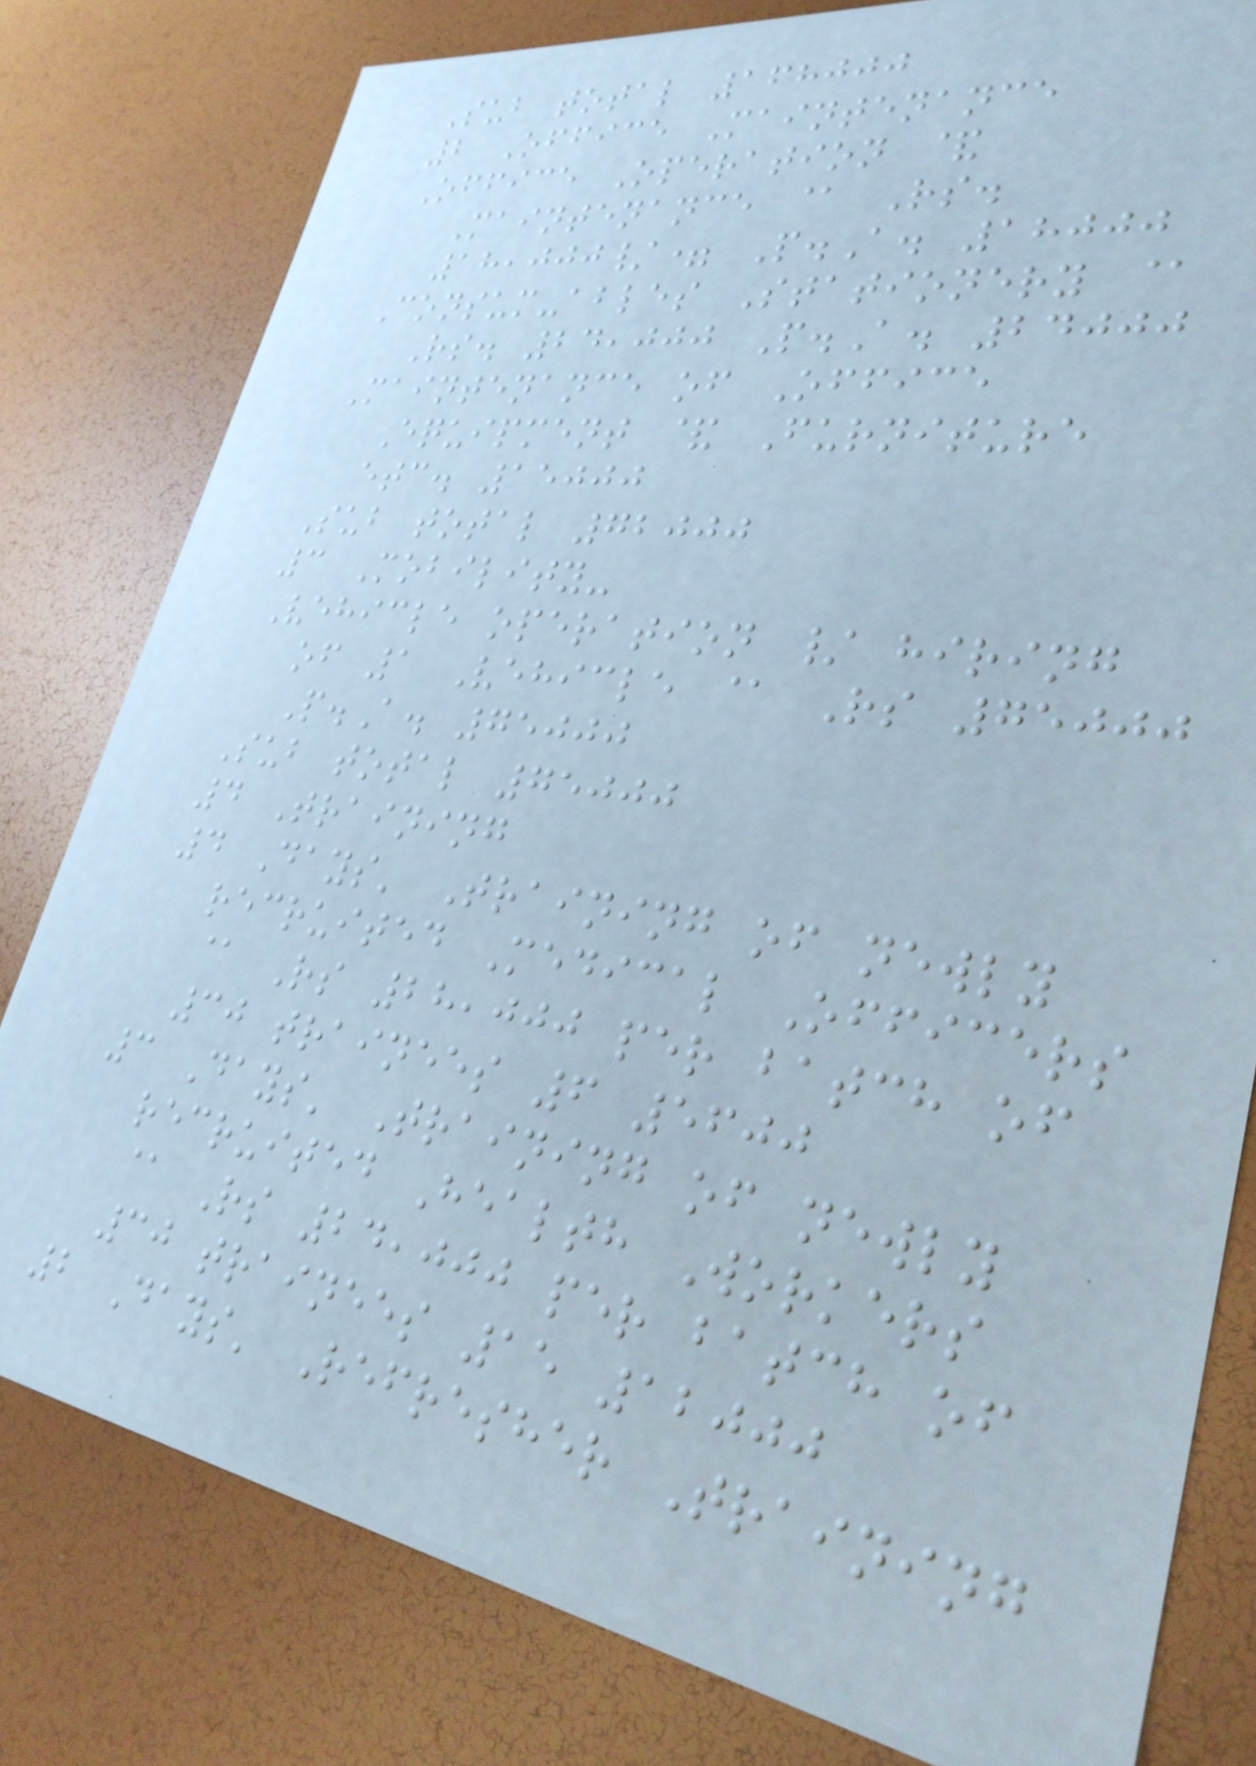Sub total 168000
2 Office Maintenance
Office Operation &
Maintenance @ Rs.
18,000/= P.A. 18000
Consum-ables Stationery @
Rs. 24,000 P.A. 24000
Maintenance of Office
Equipment & Furniture
etc. 15000
Sub total 72000
3 Mobility-
Vehicle operation / hiring
of 1 Vehicle @ Rs 75000
P.A. 75000
Sub total 75000
4 Training
4 Days' Training of newly
recruited Medical Officers
@ Rs 28,000 per batch of
30 trainees 6 5600
3 Days' Training of newly
recruited Health Workers
@ Rs 24,000 per batch of
30 trainees 15 12000
2 Days' Refresher Training
